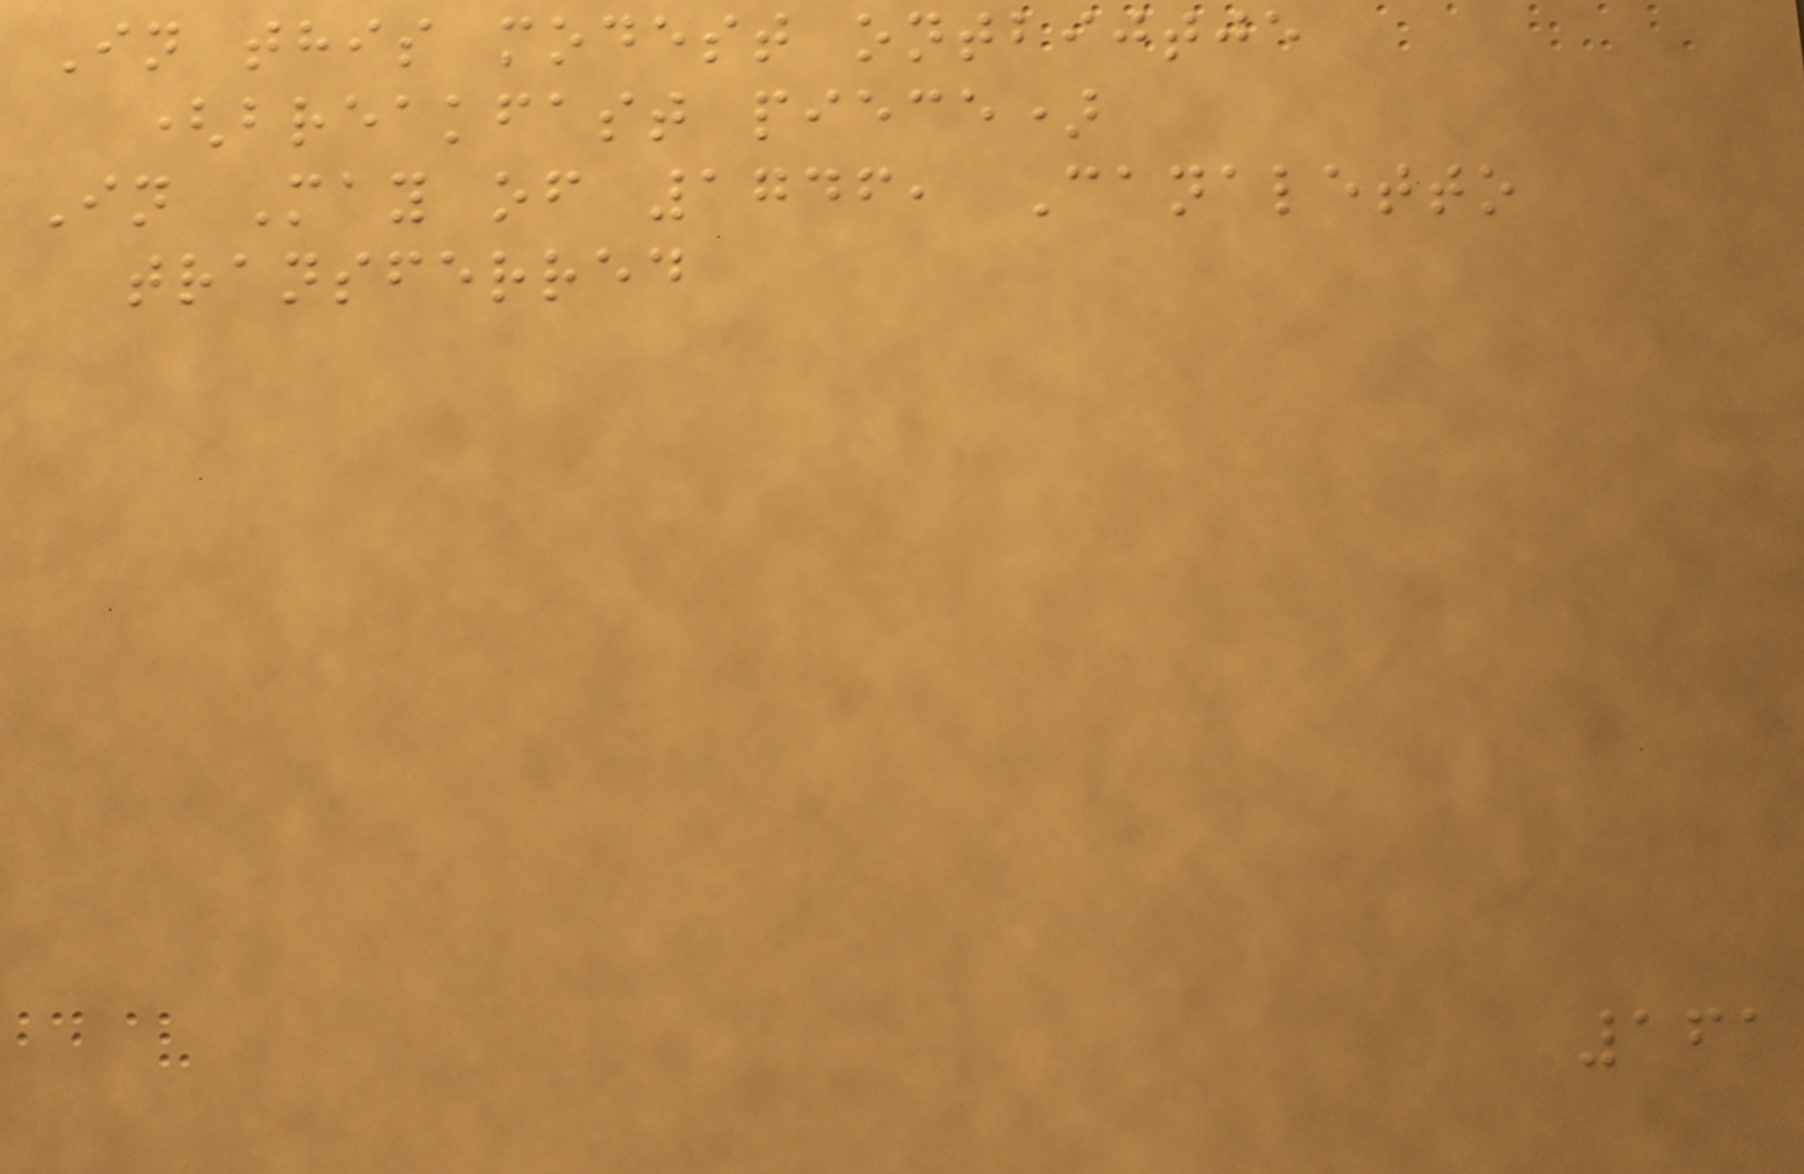In this modest ontbijtje
(breakfast piece)
In May of 1746, Canaletto
transferred
161
